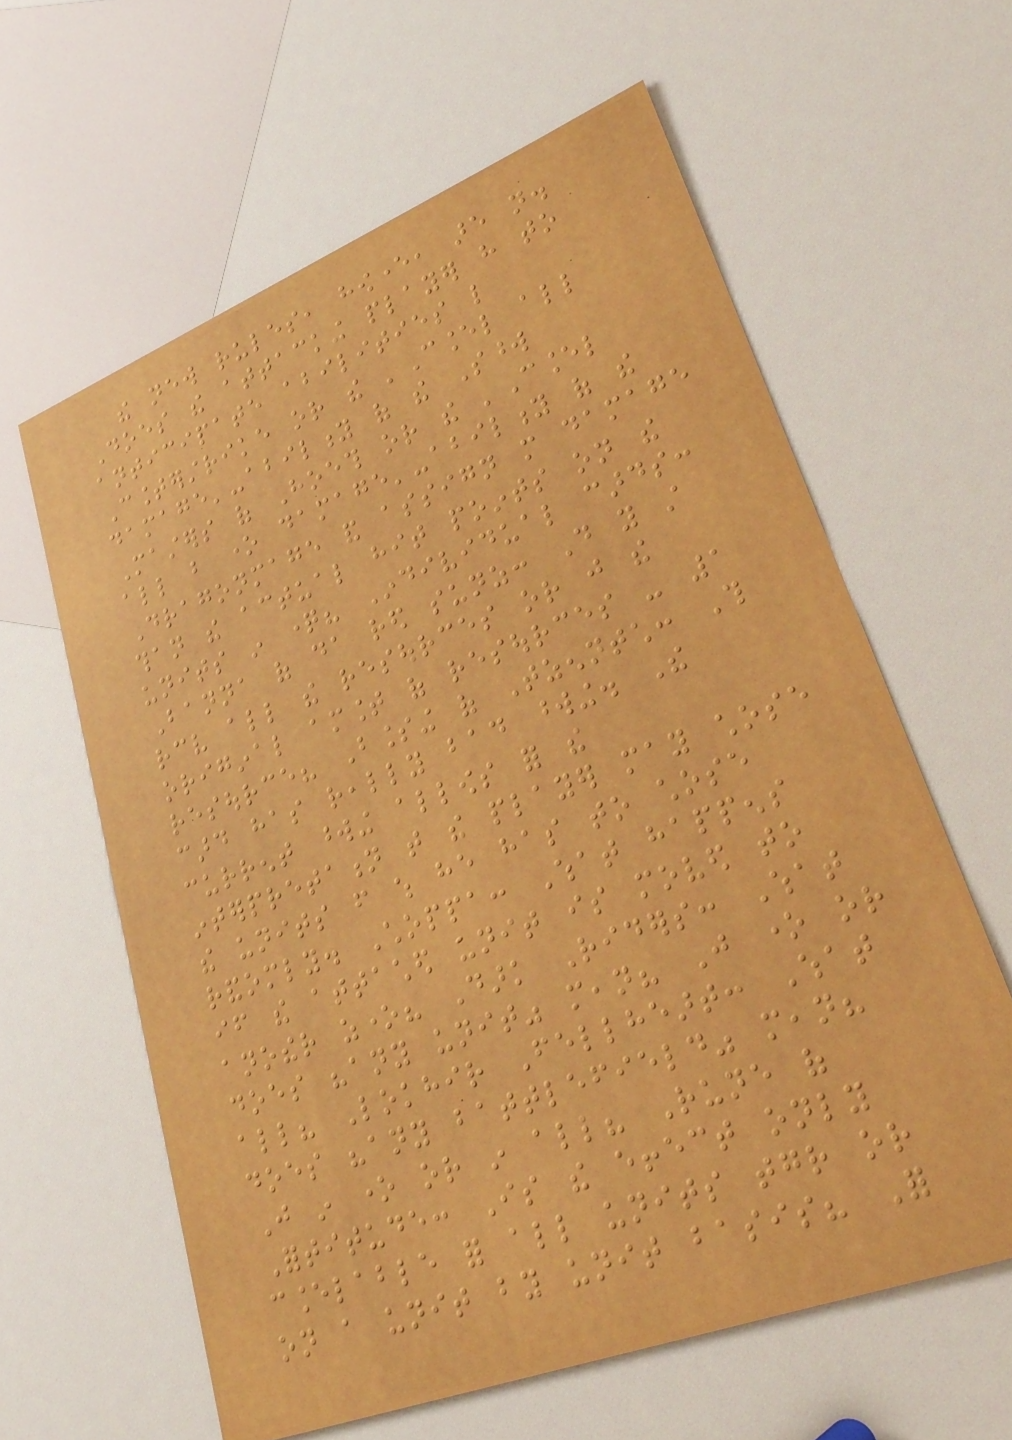the new rules, however, are not.
Does the attacking player have to
anticipate abilities like
Counterstrike or the 'Cancel all
damage'-ability of the Sword
Masters of Hoeth or the 'Cancel
all but one damage'-ability of the
Dragonmage and assign more damage
than the actual hit points on the
units in question? Individual cards:
Banna of da red sunz: Do you still
receive all the resources or just the
original amount of resources - 1
resource? Blessing of Tzenntch: This
card has really bad wording. The
current wording allows for the
interpretation that the player may chose
the units from which he has to chose
randomly. Choppa: What happens
if the attached unit is moved to
another zone? Dark Riders: What
does "any unit" mean? Just one or
all? Lokhir Fellheart: What
does "any battlefield" mean?
Just in one or in all? Rune of
Fortitude: Is the effect only
cancelable for all units together or
on a unit by unit basis? For
